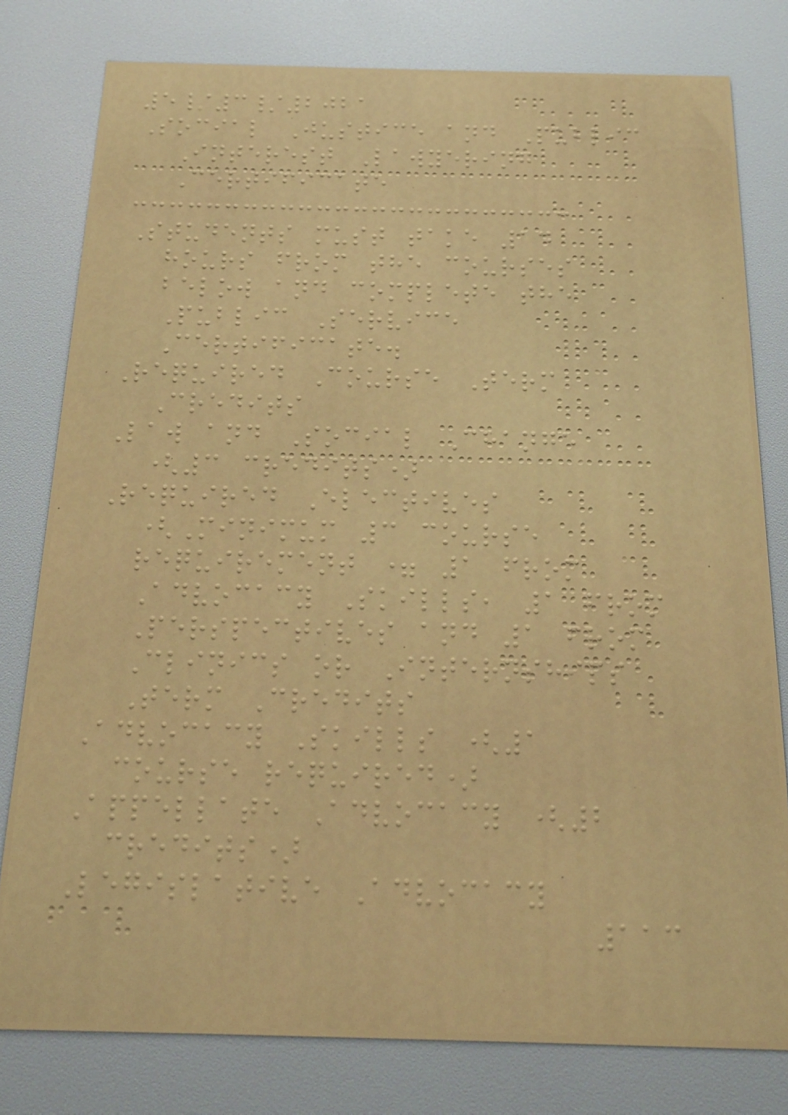5/3/2021
Social Justice and Public
Interest Lawyering
Certificate
Students must take 14
hours from the courses
below and complete the
Public Service
Certificate.
Required Course Term
Credits
Law and Social Change
(3 credits)
Required Electives
(Minimum 3 course
requirement = 1 from
Advocacy Skills, 1 from
Perspectives and 1 from
Clinics or Internships
Term Credits
Advocacy Skills (1
course required)
Appellate Advocacy (2
credits)
Legislative Advocacy
113
